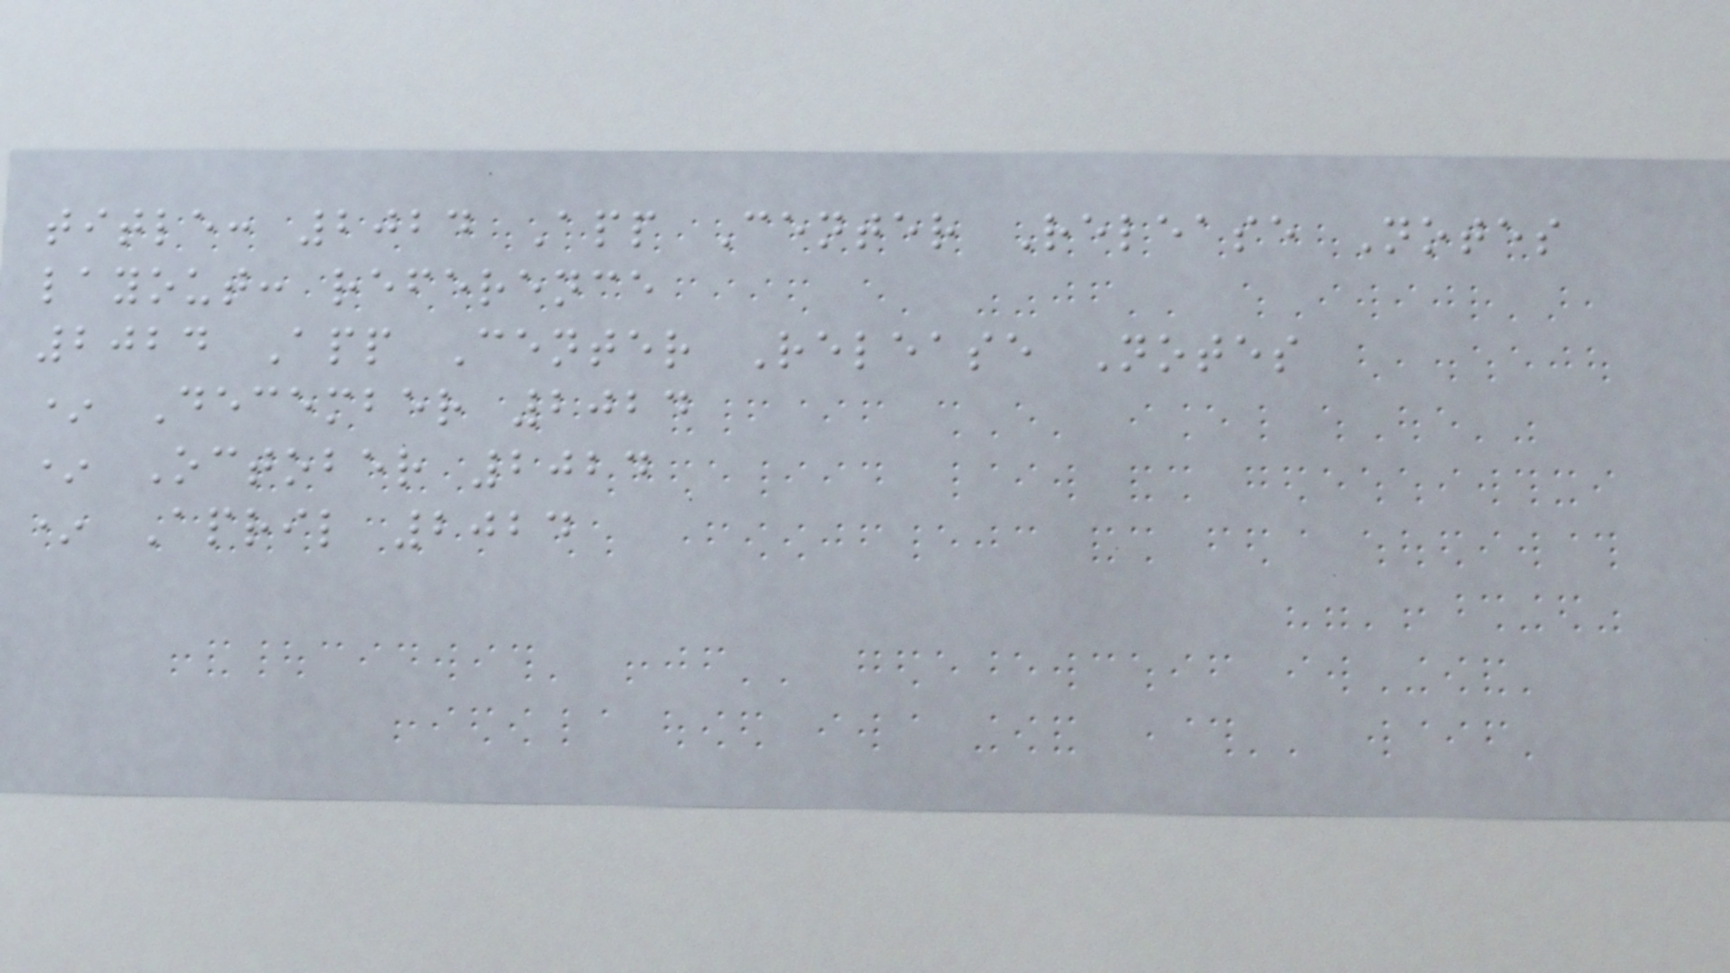title: 2024 App Center Release Notes
layout: reference
2024 App Center Release Notes
* December 2024
* October 2024
* April 2024
